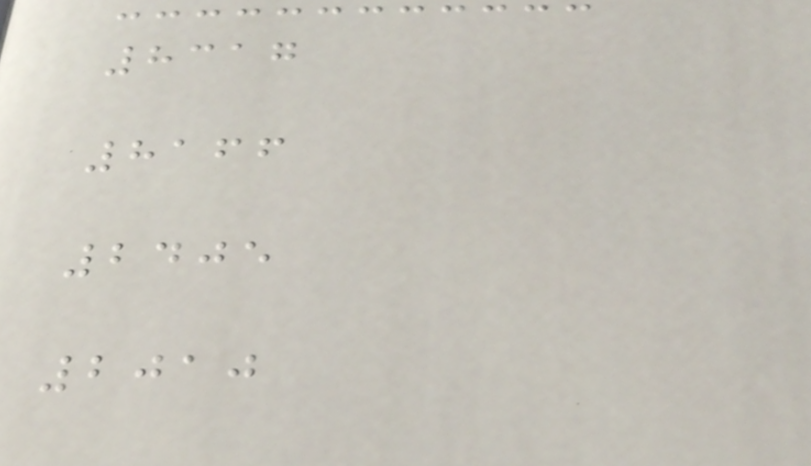8317
8166
2405
2010
